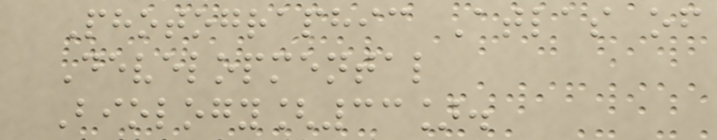Photographic Atlas of
Developmental
Biology[33].
